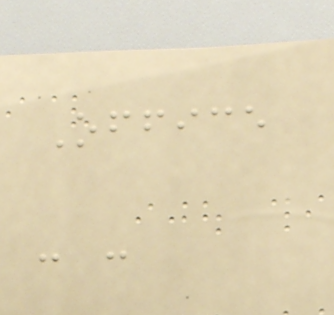Office
- -
